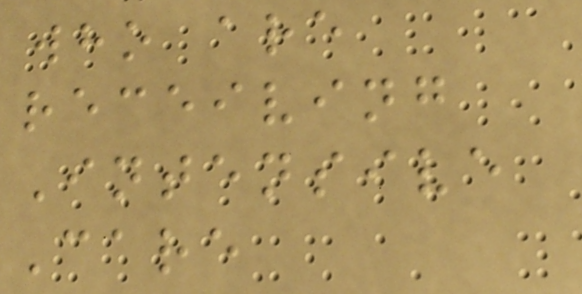who are
receiving
Intensive
Care
